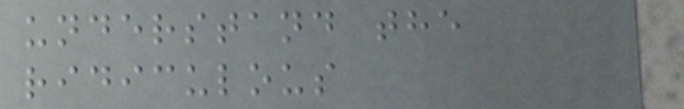understand the
ridiculous
